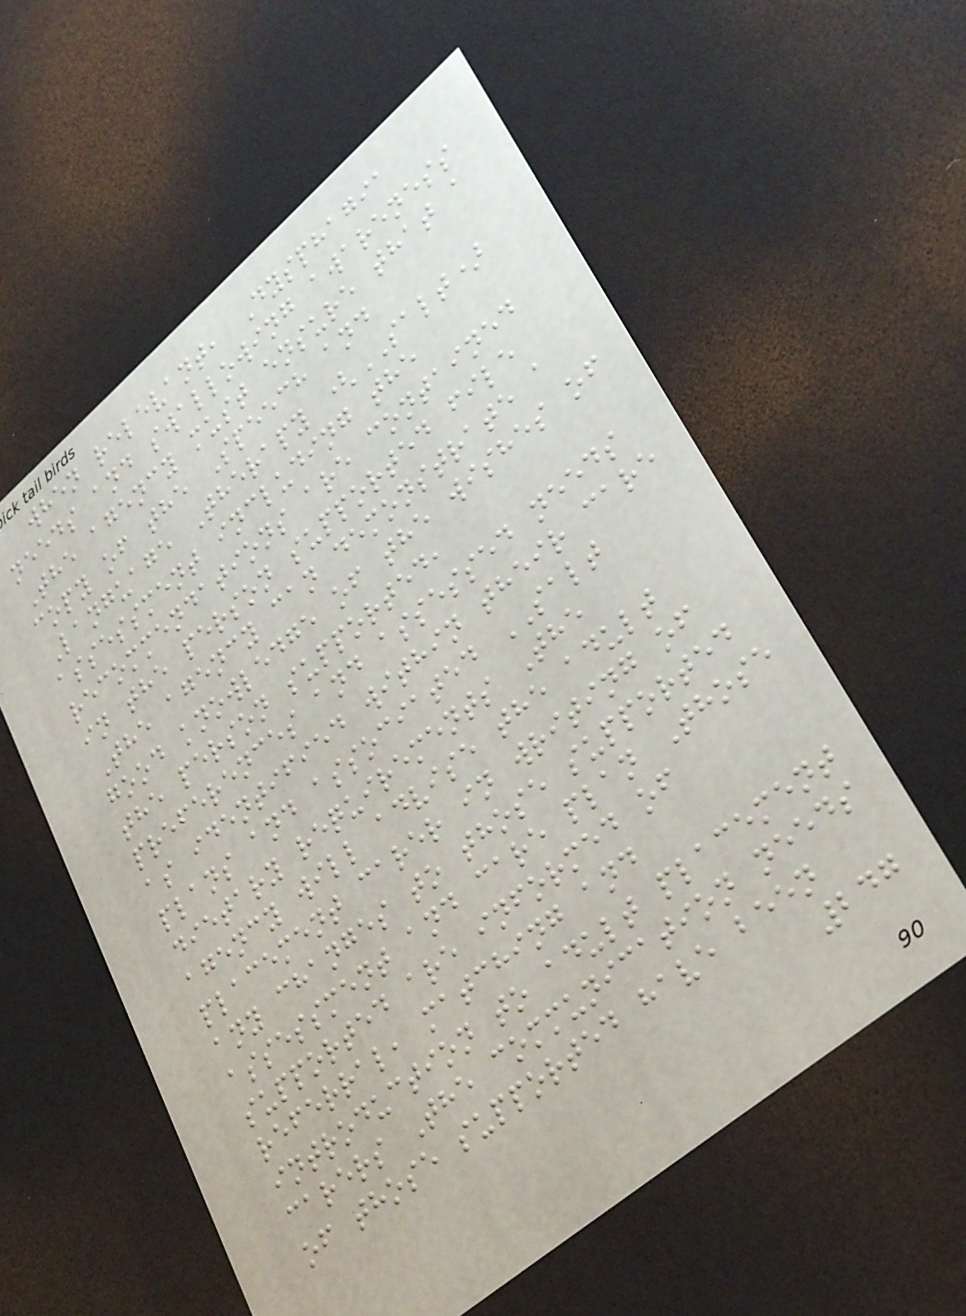when relevant, Dysphagia
needs and swallowing awareness
The agency must ensure that a
copy of the Speech and
Language Therapy (SALT)
assessment including the
recommendations are contained
in the person supported file
The agency can demonstrate a
good knowledge of the wishes of
the person supported,
preferences and assessed needs
as identified within their care
plans and associated SALT
dietary requirements The
agency will advise the adult
placement carer in writing of
any changes to those supported
assessment and care plan Those
supported are informed of
referral, matching and
introduction to adult placement
carers The communication needs
of those supported have been
247
